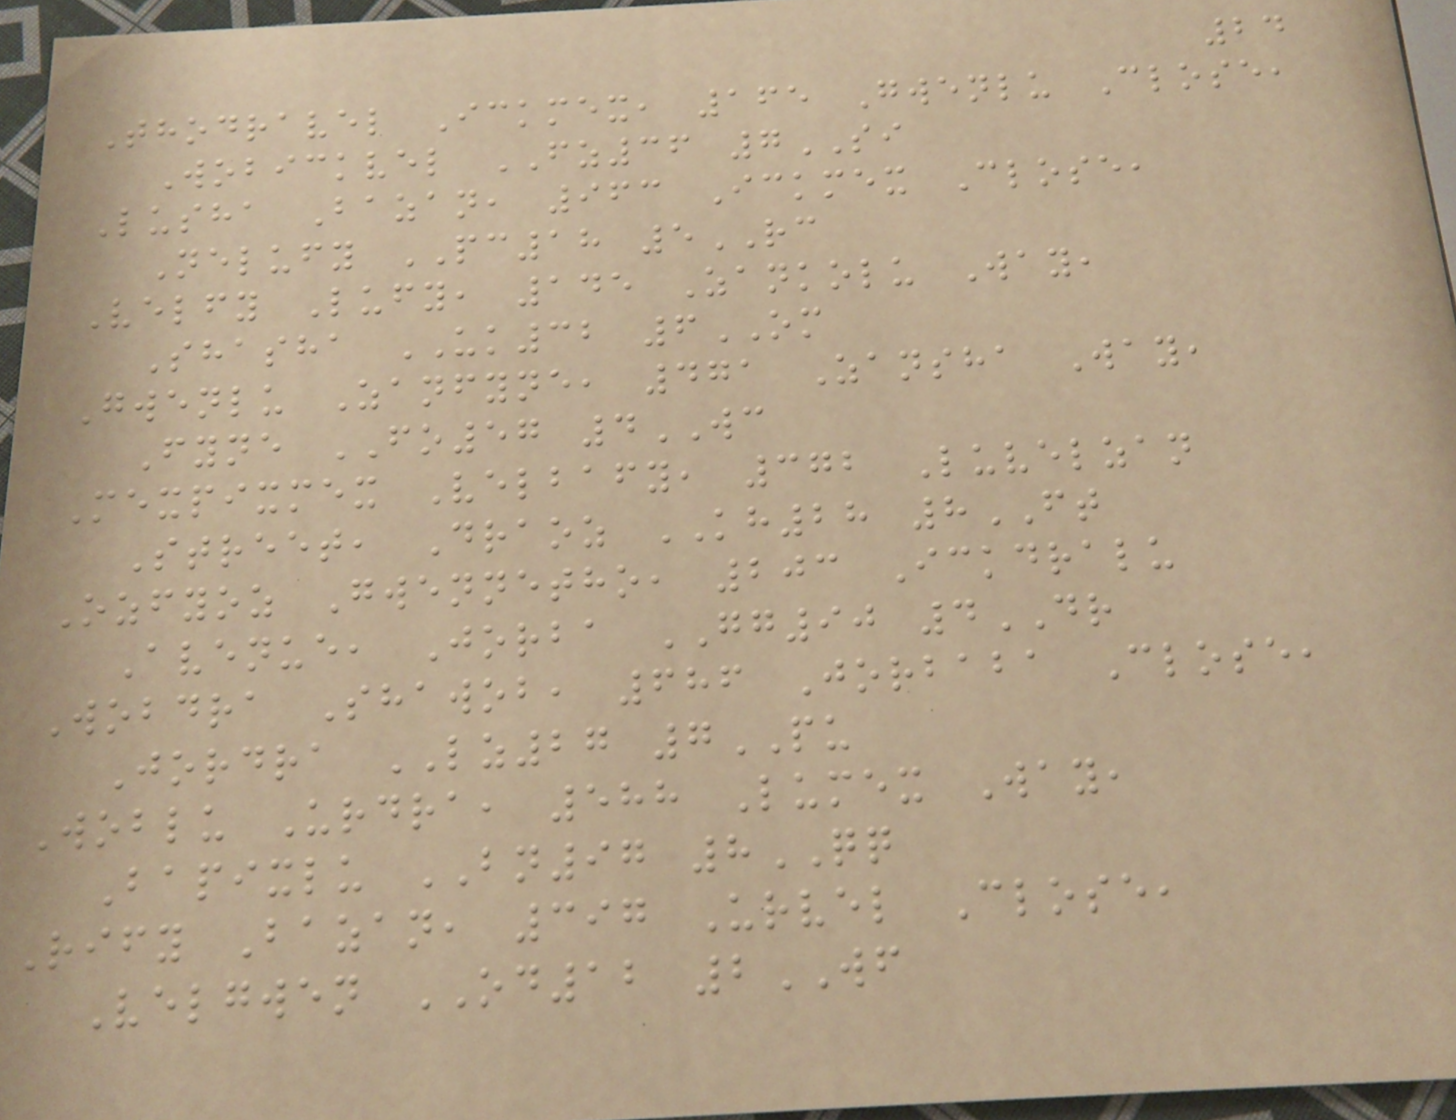24
Thodravel Ickmex, 165 Gwenlu Close,
Wobickvel FZ36 7SI
Lusha Bazan, 963 Ickmex Close,
Nelufy PC18 5RC
Velfy Lufy, 145 Zankolu Way,
Shasha UK32 6OM
Gwenlu Zanfyne, 471 Zansha Way,
Fyne FO57 4WC
Mexpixmex Velbafy, 372 Luvelzan
Street, Draoz KH28 8FT
Ozfyoz Gwennetho, 203 Ickdralu
Avenue, Jorba GG90 4DR
Wobdra Shawob, 686 Jorbaba Close,
Jordra LZ27 7PU
Woblu Urdra, 588 Lumex Way,
Bapixlu BN97 8QQ
Rify Bazan, 397 Urvel Close,
Velgwen OD12 2WF
